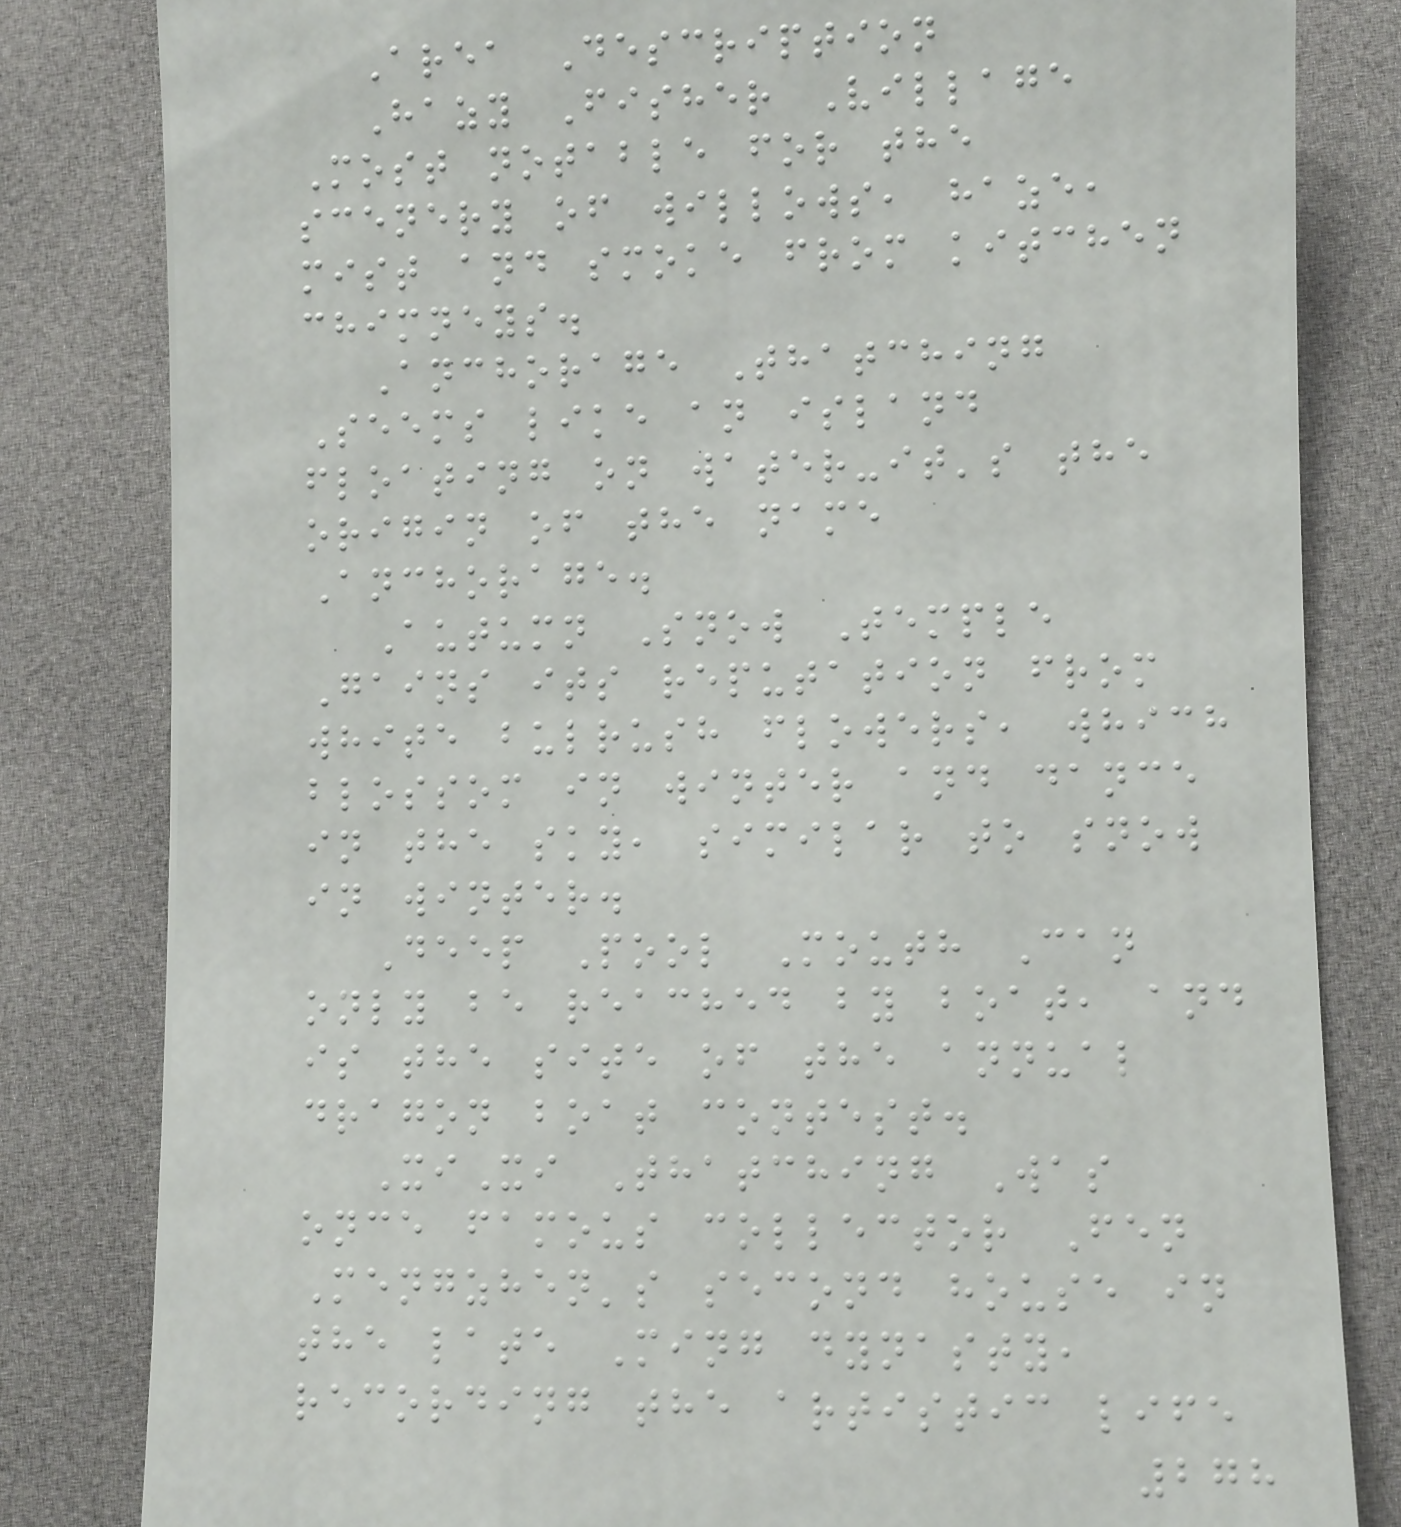Area Description
Hazy Fisher Village
Most notable for the
scenery of willows, haze,
mist and smoke from kitchen
chimneys.
Anchorage Thatching
Seems like an island
floating on water-it's the
origin of the name
Anchorage.
Autumn Snow Temple
Gains its reputation from
white bulrush flowers, which
blossom in winter and dance
in the sky, similar to snow
in winter.
Deep Pool Mouth Can
only be reached by boat, and
is the site of the annual
dragon boat contest.
XiXi Thatching Was
once famous collector Fen
Mengzhen's second house in
the late Ming dynasty,
recording the artistic life
278
